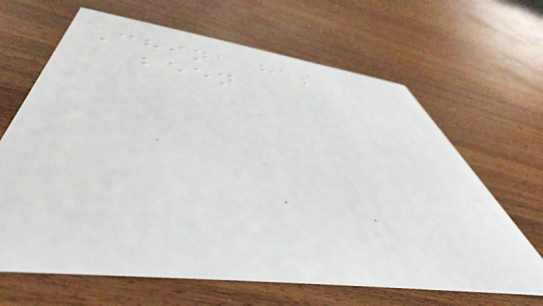China has
been
